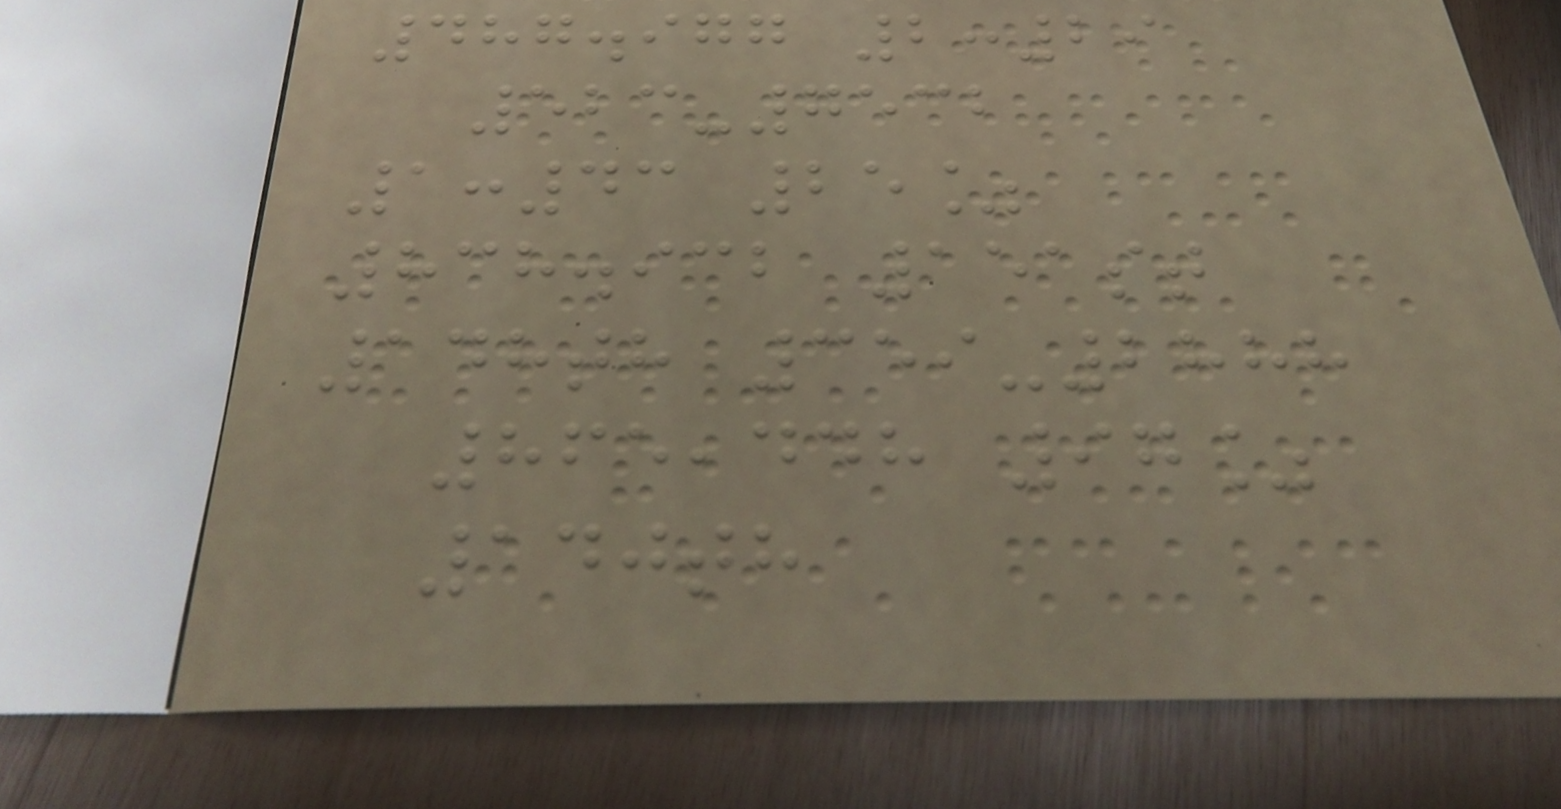487.977 2:29
523-7532
1:43 25%
838.932 151st
148th 359-2888
865,448 97%
140th
